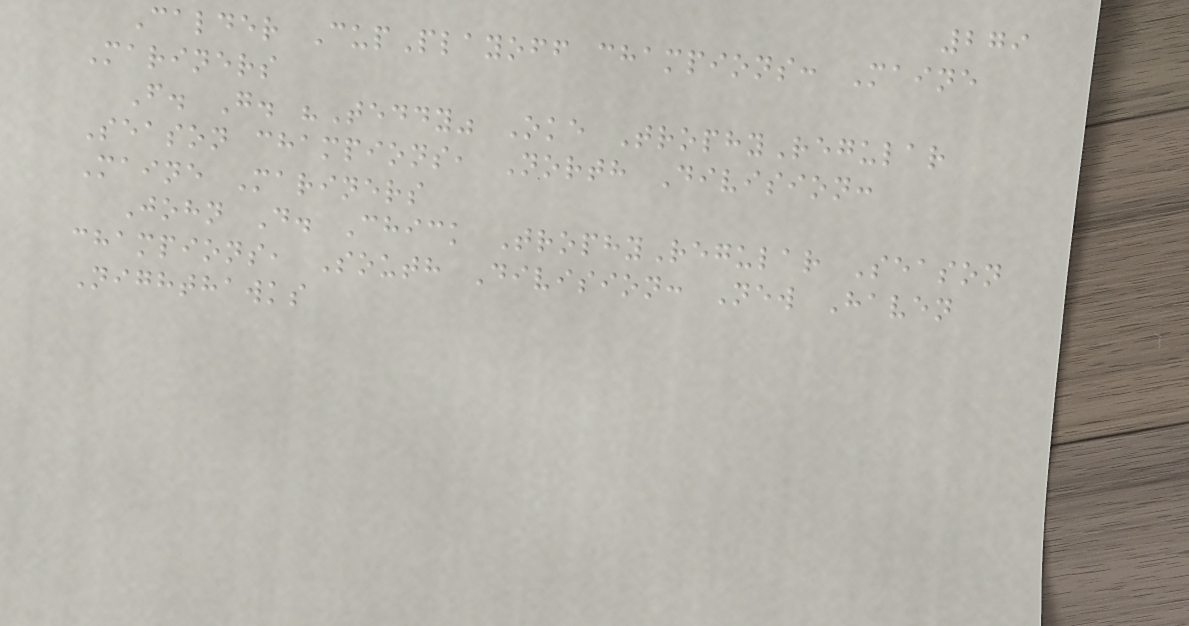279
Calder CupPlayoff champions: Maine
Mariners
F. G. "Teddy" Oke TrophyRegular
Season champions, North Division:
Maine Mariners
John D. Chick TrophyRegular Season
champions, South Division: New Haven
Nighthawks
